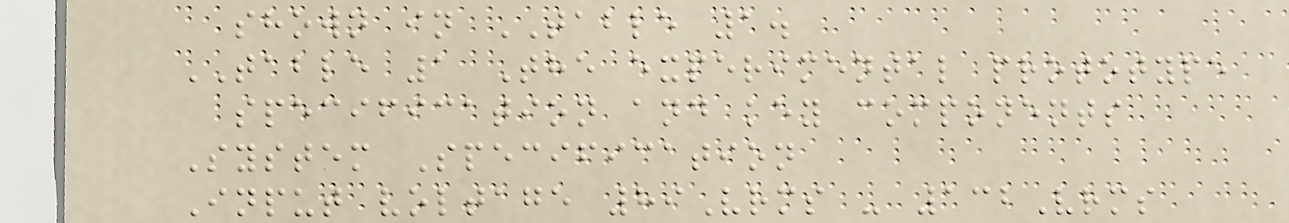shown in TABLE 1.
TABLE 1 The experimental prototype
specification and key components
System Specification
Input voltage 89Vrms - 132Vrms
